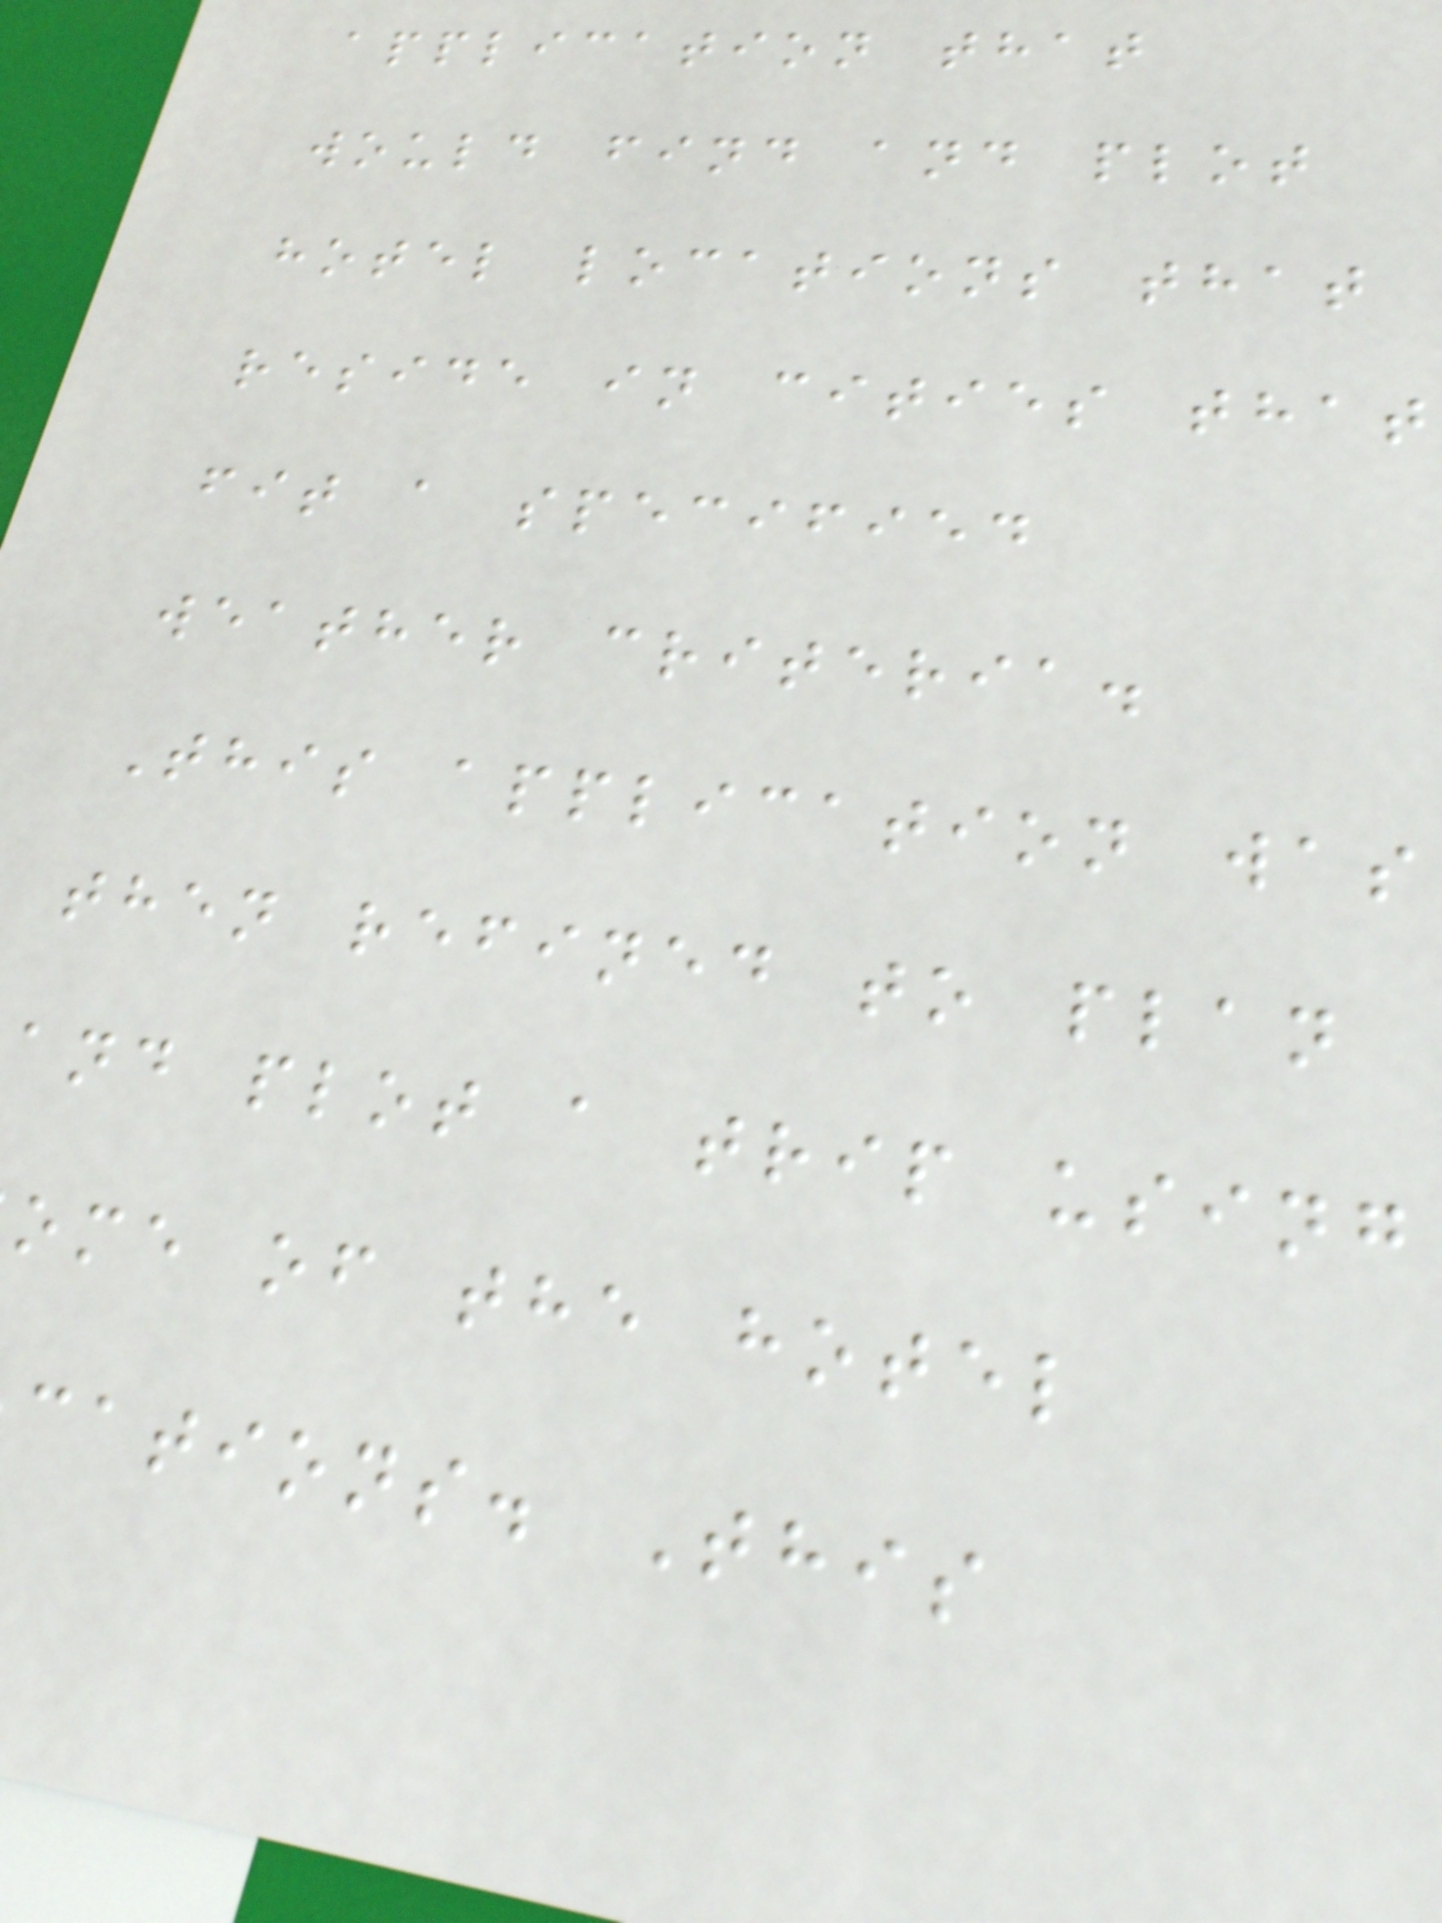application that
would find and plot
hotel locations that
reside in cities that
fit a specified
weather criteria.
This application was
then refined to plan
and plot a trip using
ome of the hotel
cations. This
